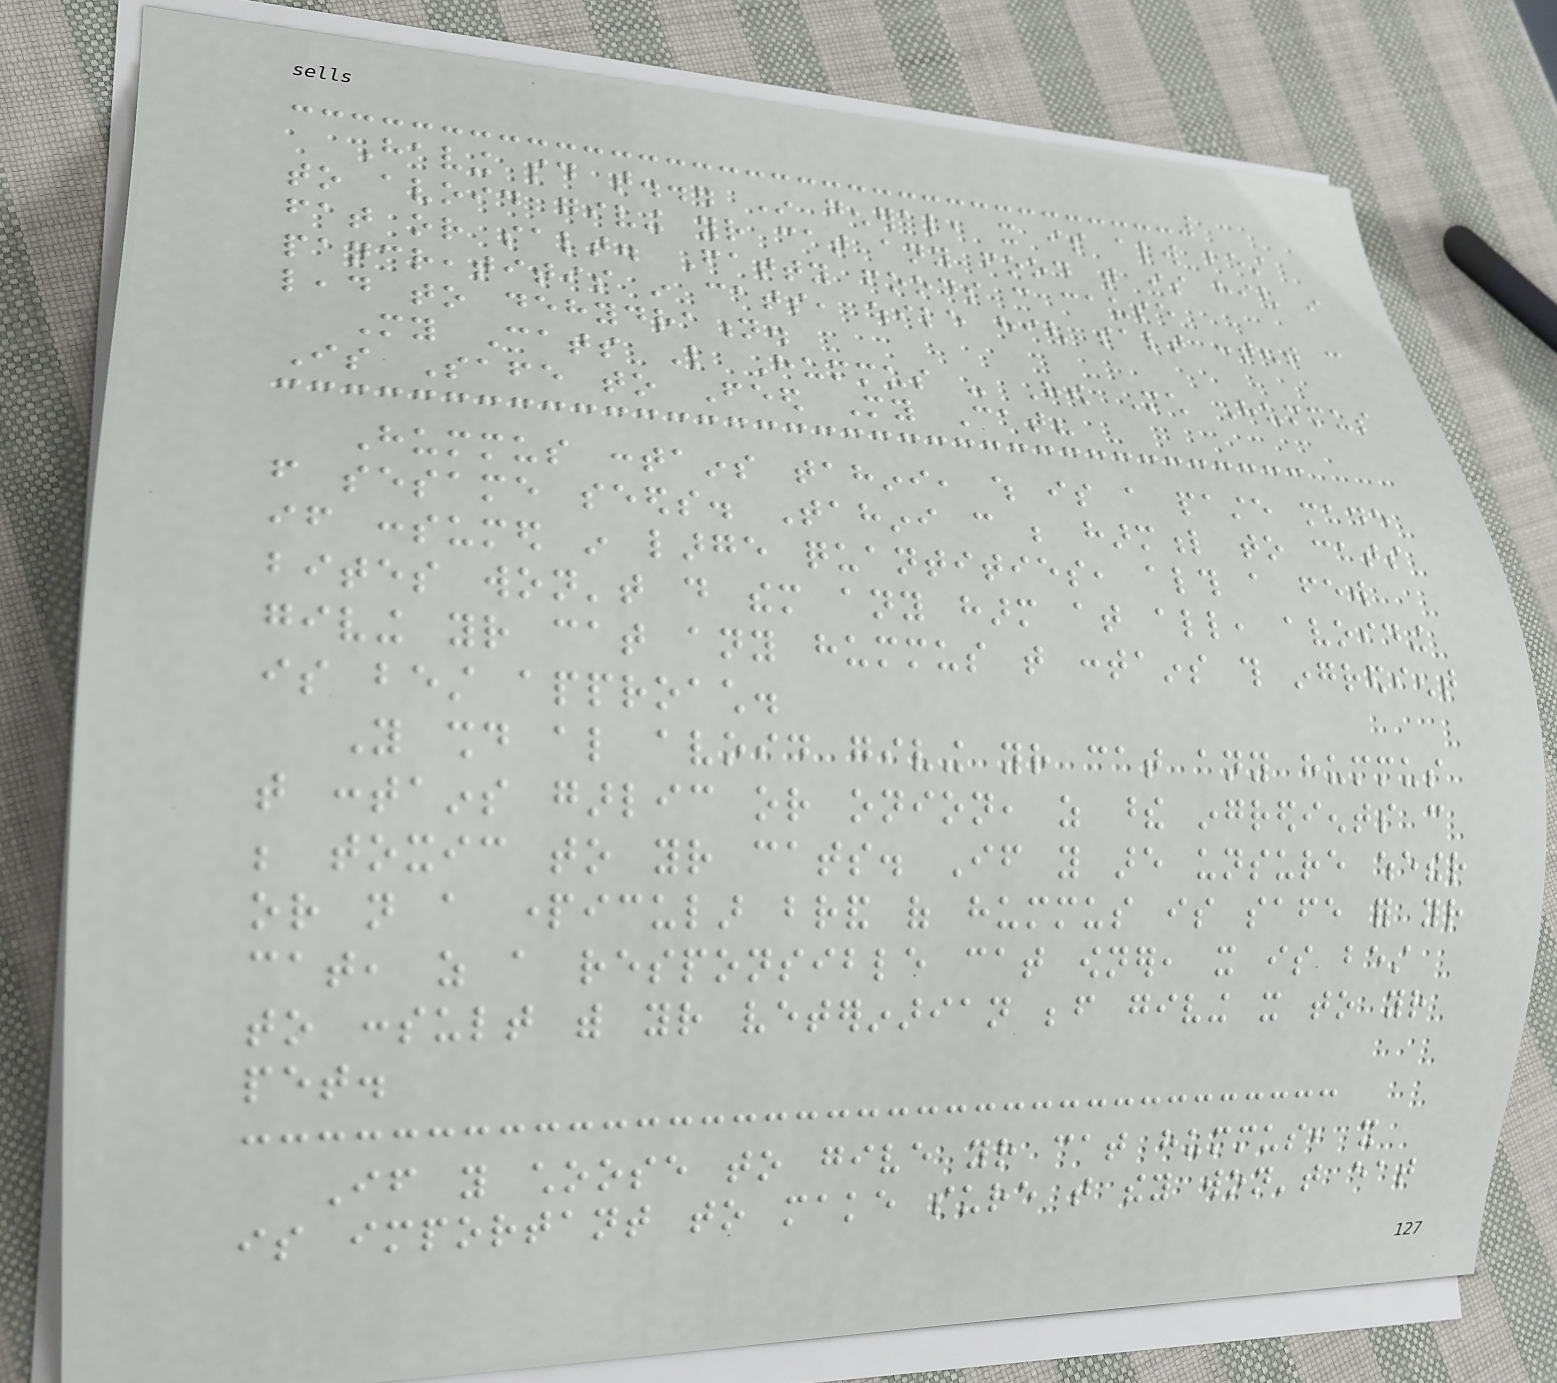Having said that... In general, it is always best
to avoid giving your cat any food that is high in
fat or salt. Fatty foods can cause
pancreatitis in cats, while high salt content can
lead to dehydration.
My Cats Like Hummus - How Much Hummus
Is Safe to Feed My Cat?
Hummus contains tahini, which is a paste made
from sesame seeds. Tahini can be harmful to cats
if consumed in large quantities, although a few
bites won't do them any harm at all, avoiding
giving your cat any hummus that contains this ingredient
is best approach.
You should also avoid giving your cat any hummus
that contains garlic or onion, as these ingredients can
be toxic to your cats. If you are unsure whether
or not a particular brand of hummus is safe for your
cat, as a responsible cat owner, it is best
to consult with your veterinarian before giving it to your
pet.
If you choose to give your cat hummus, it
is important to make sure that they won't eat
